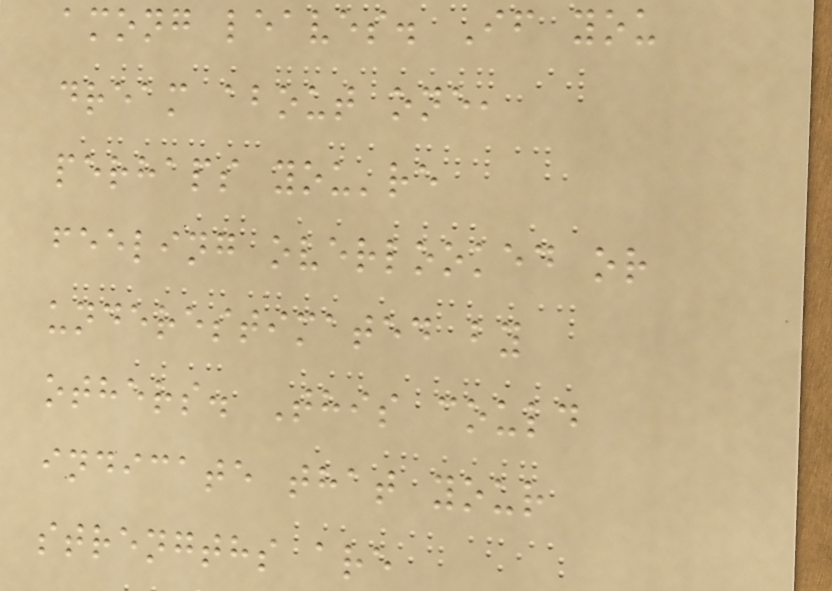among leaves. If you
dream about one,
perhaps you're
feeling overlooked or
underestimated by
others. This could
indicate that your
strengths are
